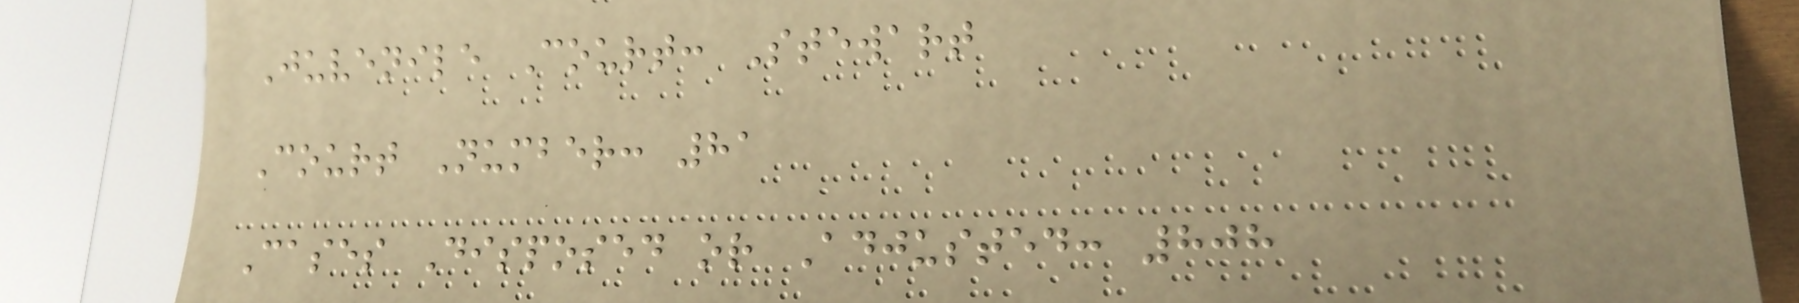Juvenile Court: Stewart
Court Number: 81
Cases Disposed or Adjusted: 808
